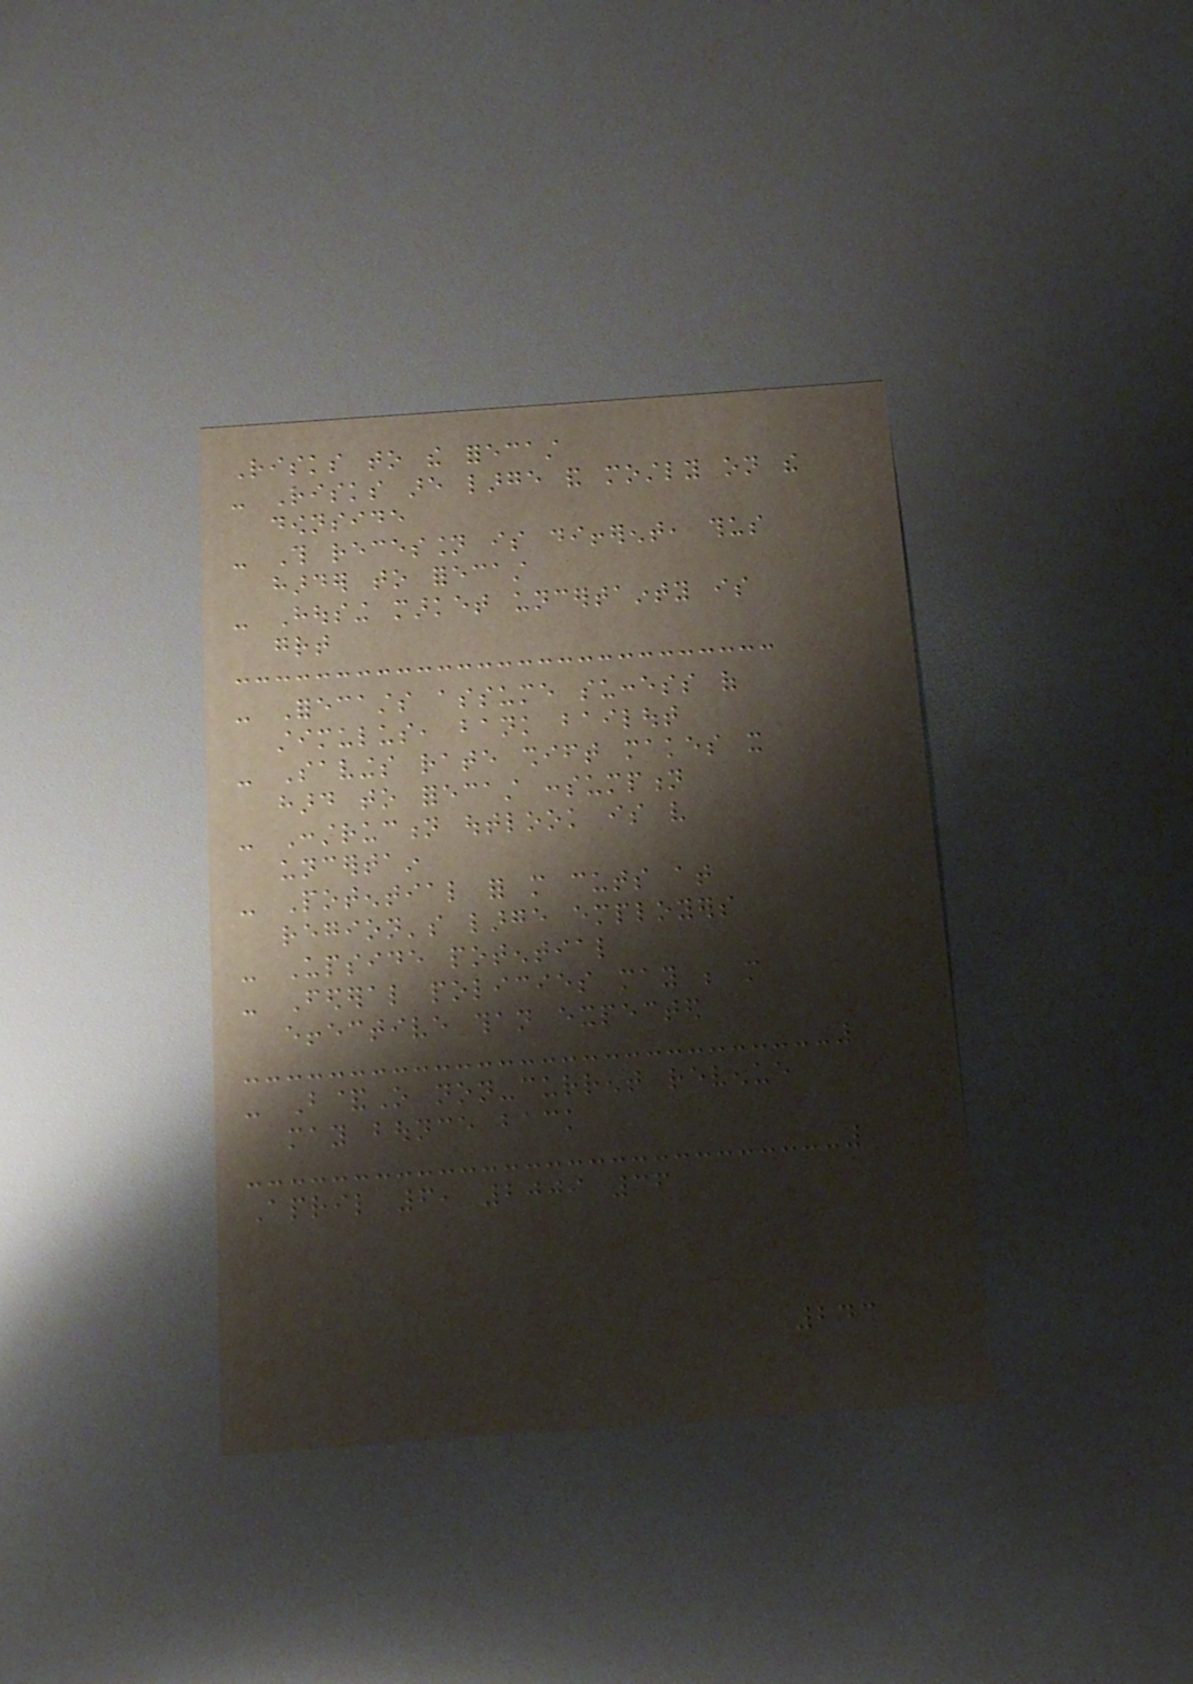Risks to the forecast
- Risks are large and mostly on the
downside
- This recession is different, thus
harder to forecast
- Housing market uncertainty is
great
- Forecasts assume success of
stimulus, bank bailout
- Savings rate shift makes it
hard to forecast consumption
- Construction outlook is very
uncertain
- Potential for more cuts at
region's large employers
- Upside potential
- Federal policies may be more
effective than expected
- B&O non-current revenue
may bounce back
April 6, 2009 36
243
